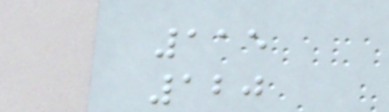115
120
